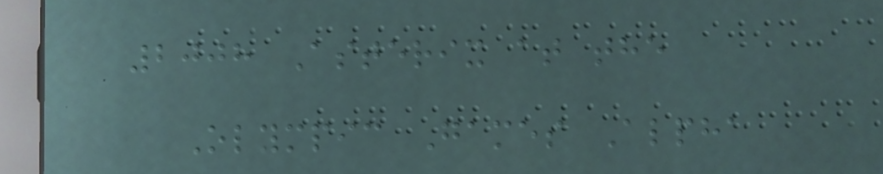2008 Asterix at the
Olympic Games Alpha
